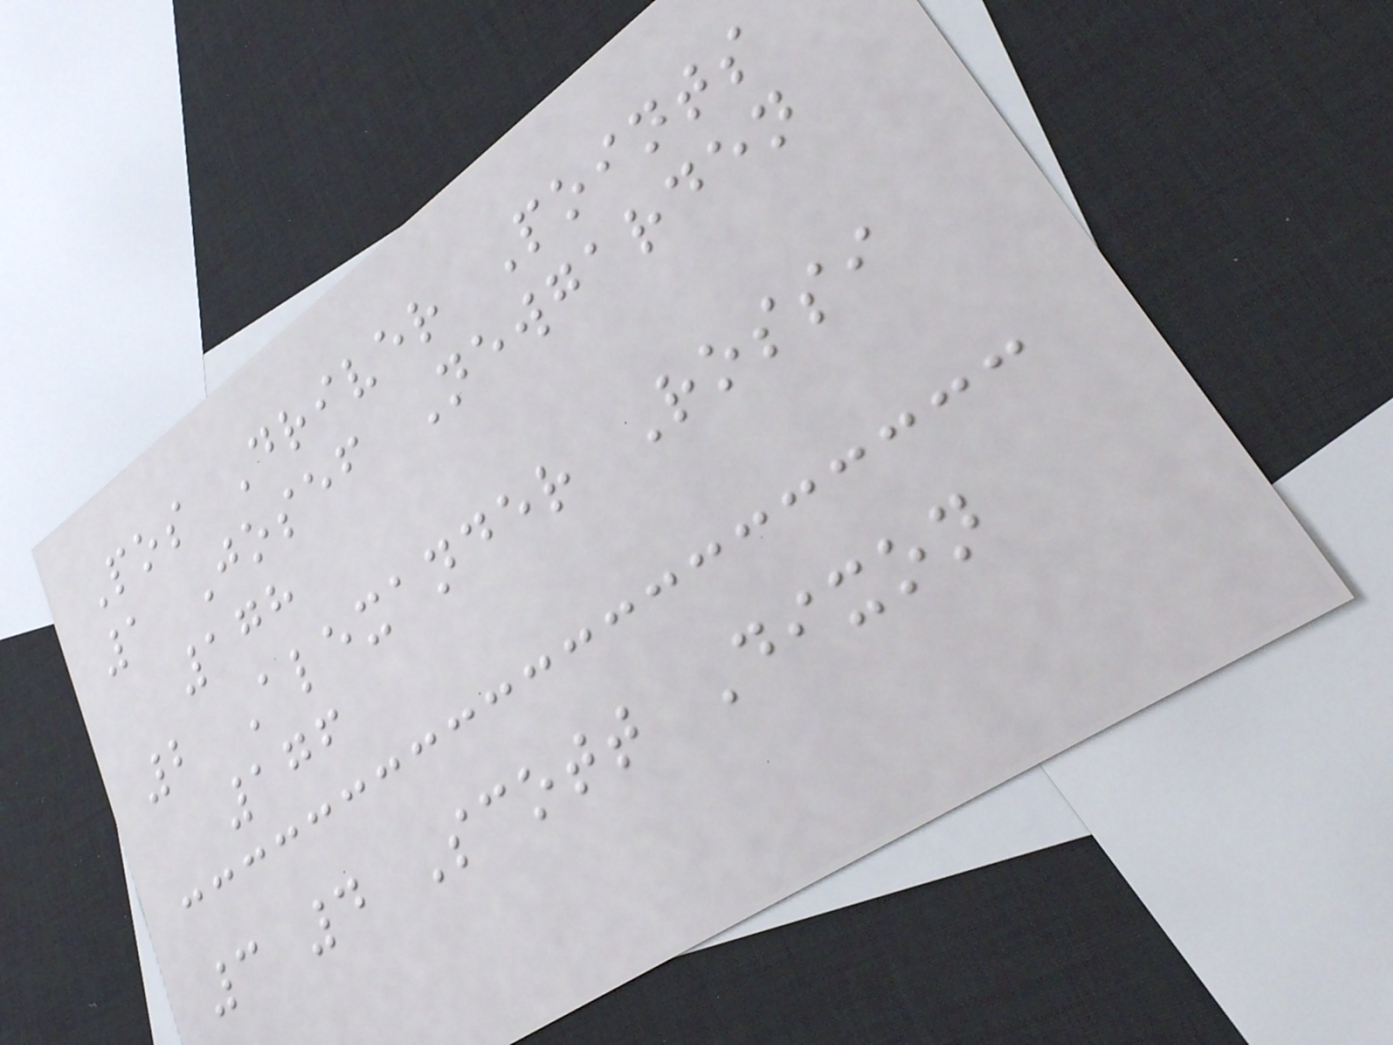Pos Driver Points
1 Josef Newgarden
178
2 Alexander Rossi
176
3 4 Scott Dixon
